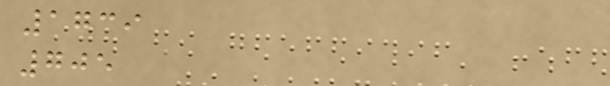1739
705
